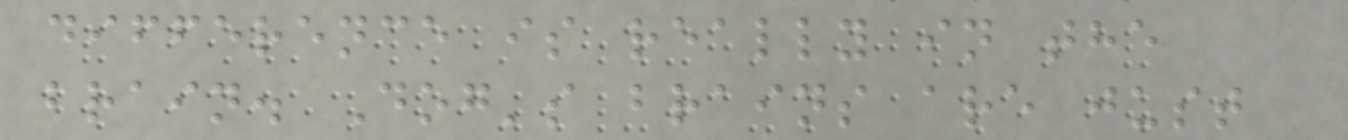difference is really in the
brain. Dog's brains are just
